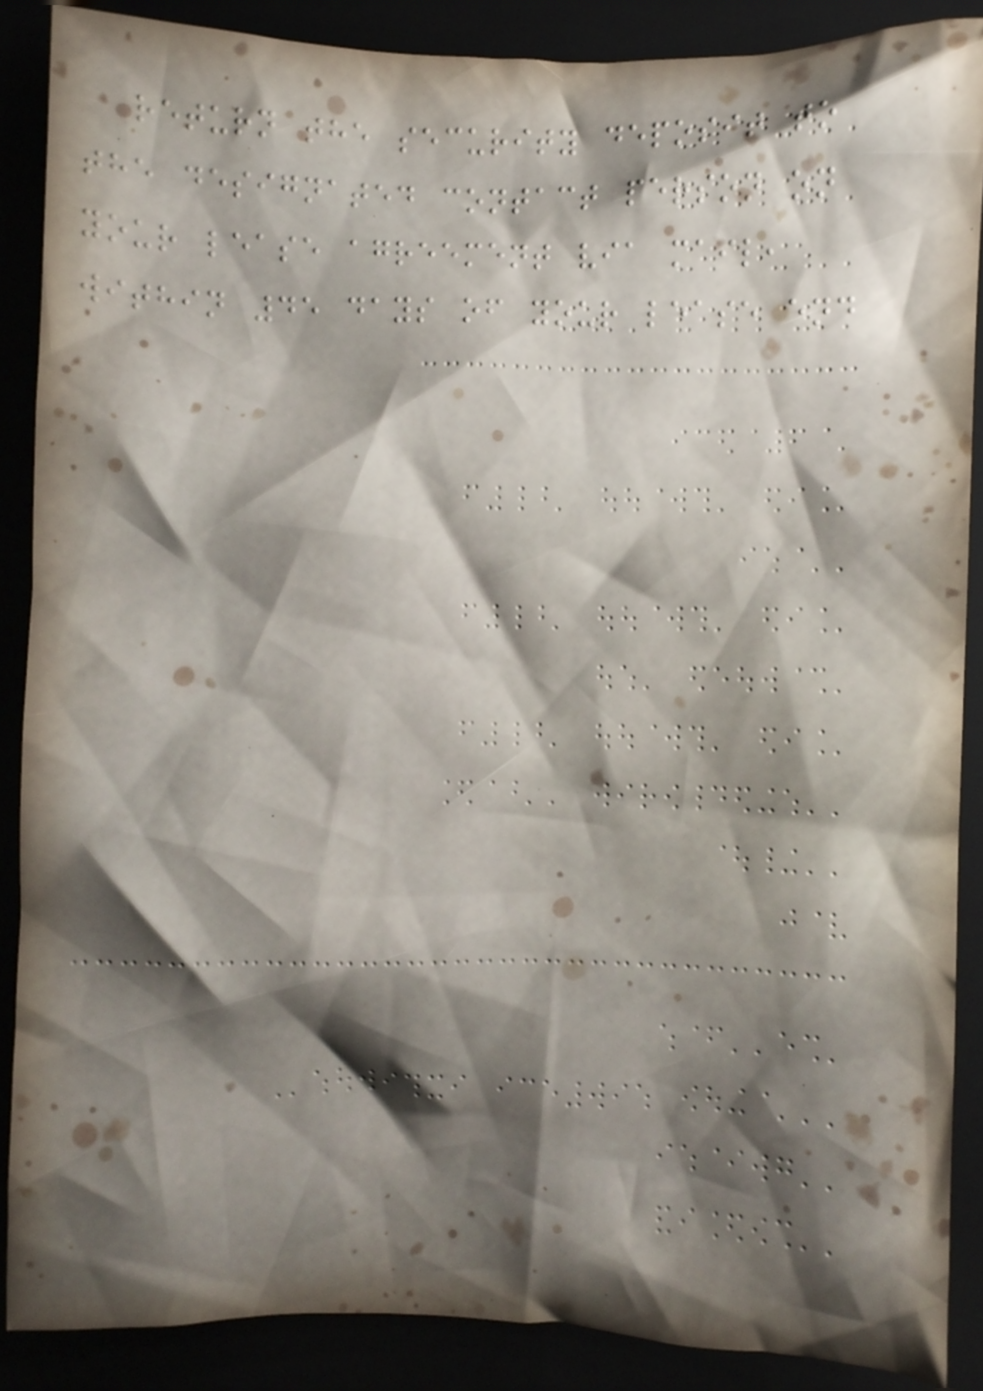return the security deposit to
the designated contact person on
your lease agreement via mail,
within 45 days of your lease end
